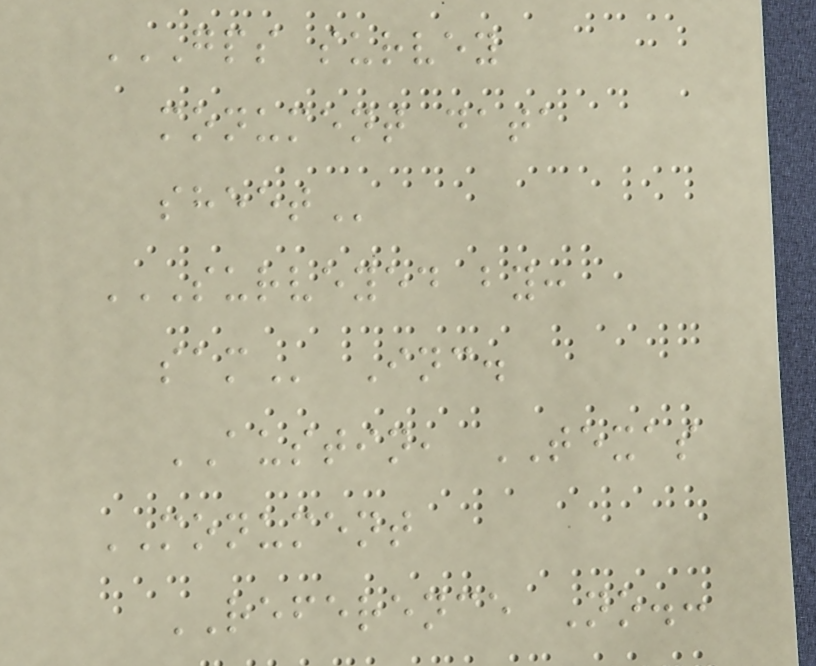GPS SURVEY
MONUMENT DATA
SHEET
SURVEYED BY:
SAM Inc.
AUSTIN, TEXAS
MONUMENT
REFERENCE No.:
